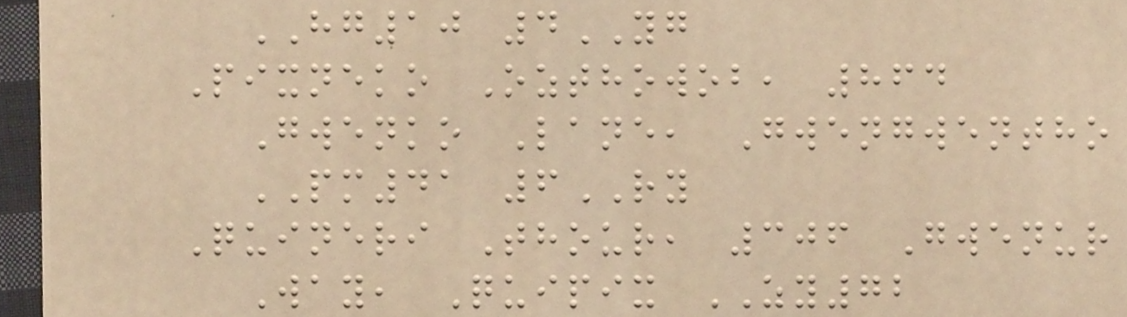HG10 4YG
Pixneko Ozthowob, 864
Gwenko Lane, Gwengwentho
PM41 6RY
Quineri Thour, 306 Gwenur
Way, Quipix ZY72
